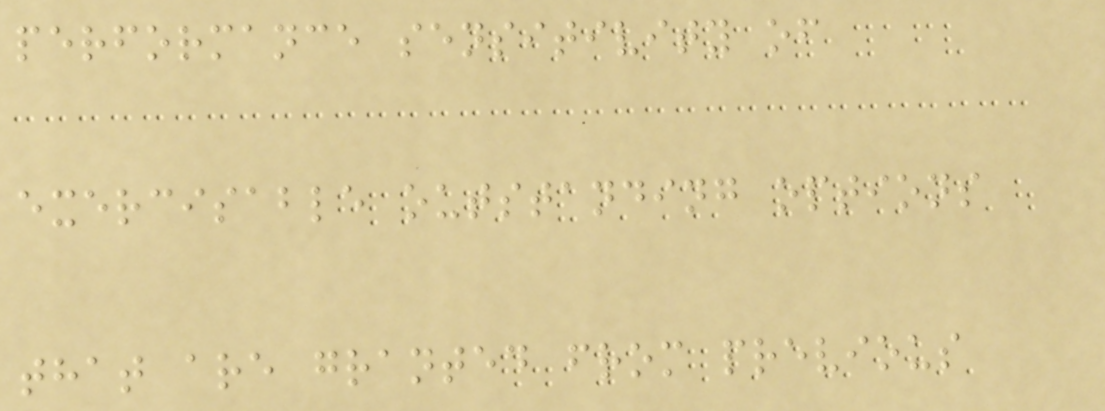performance sensitivity of
exercisable outstanding options
that are granted from previous
